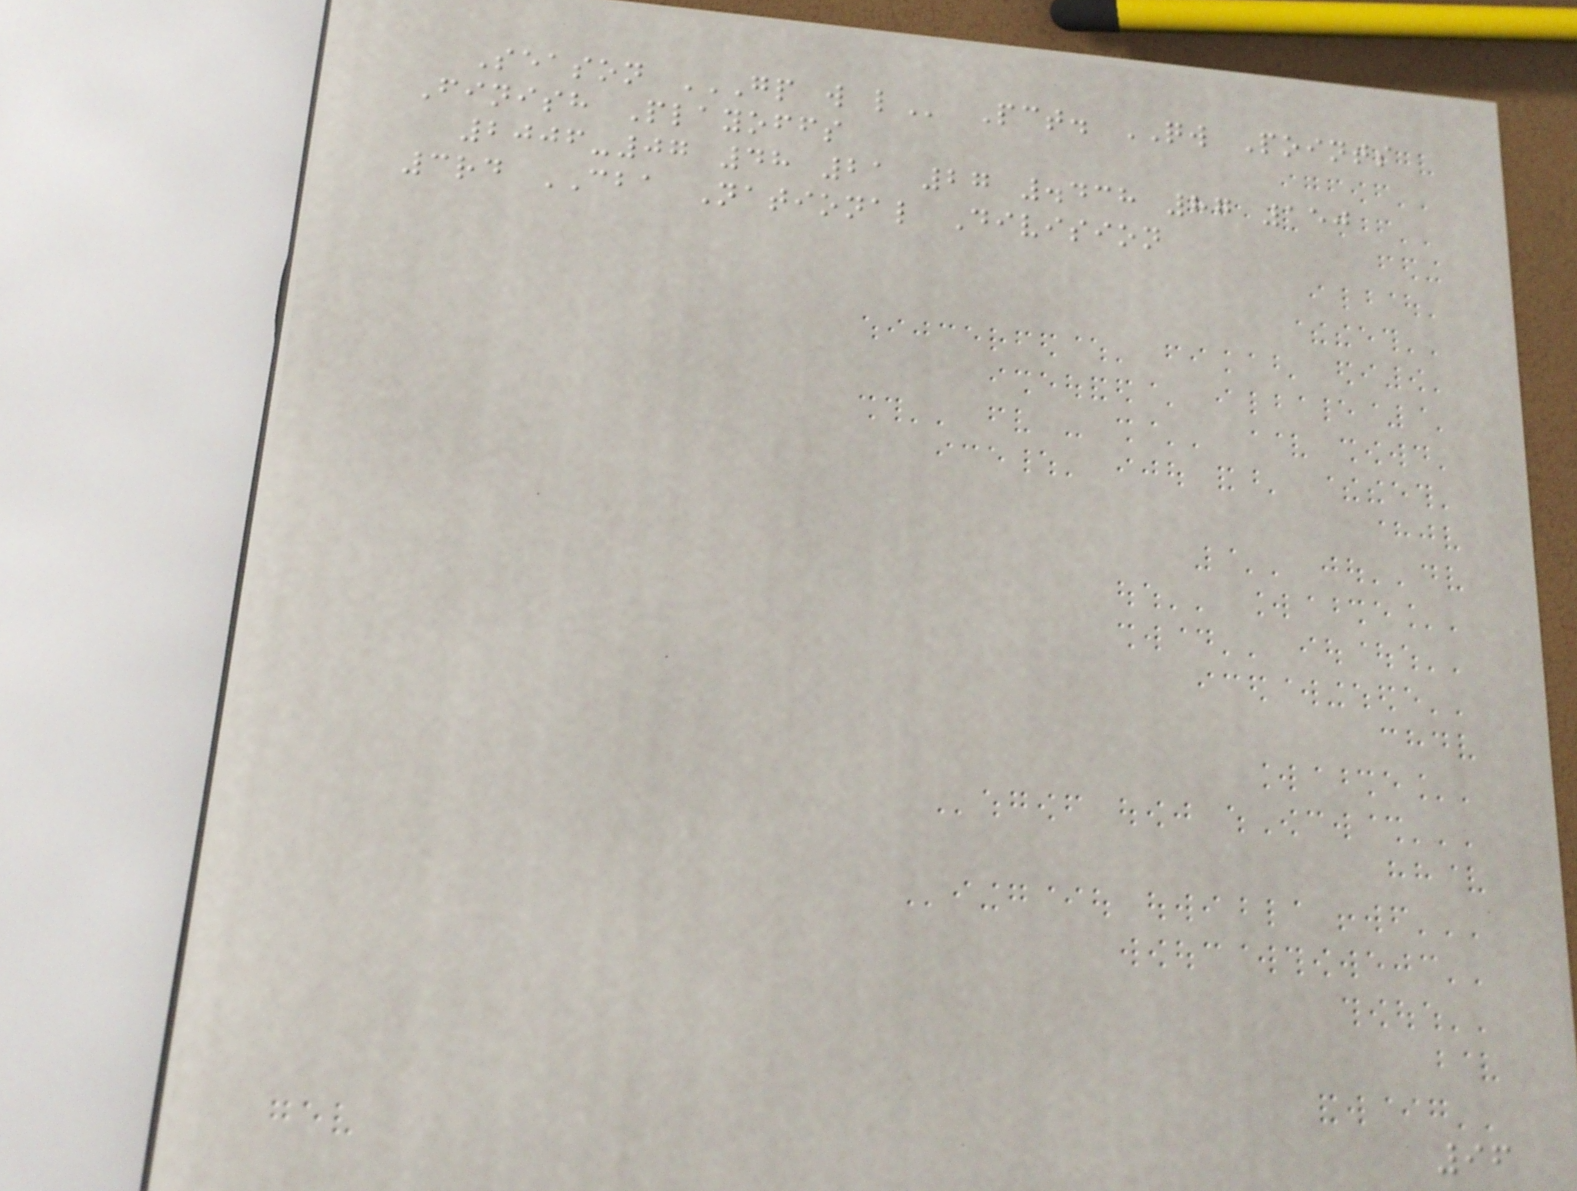Season GP W L Pct. QW Points
Finish Playoffs
2006-07 48 21 27 .438 87 150
3rd CBA National Division
96
